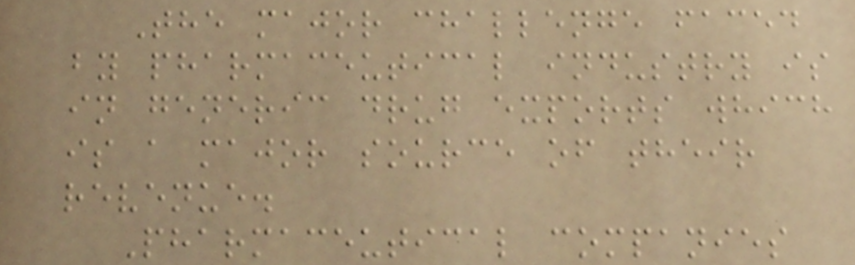The major challenge faced
by pharmaceutical industry is
in generic drug exports which
is a major source of their
revenue.
Pharmaceutical companies
